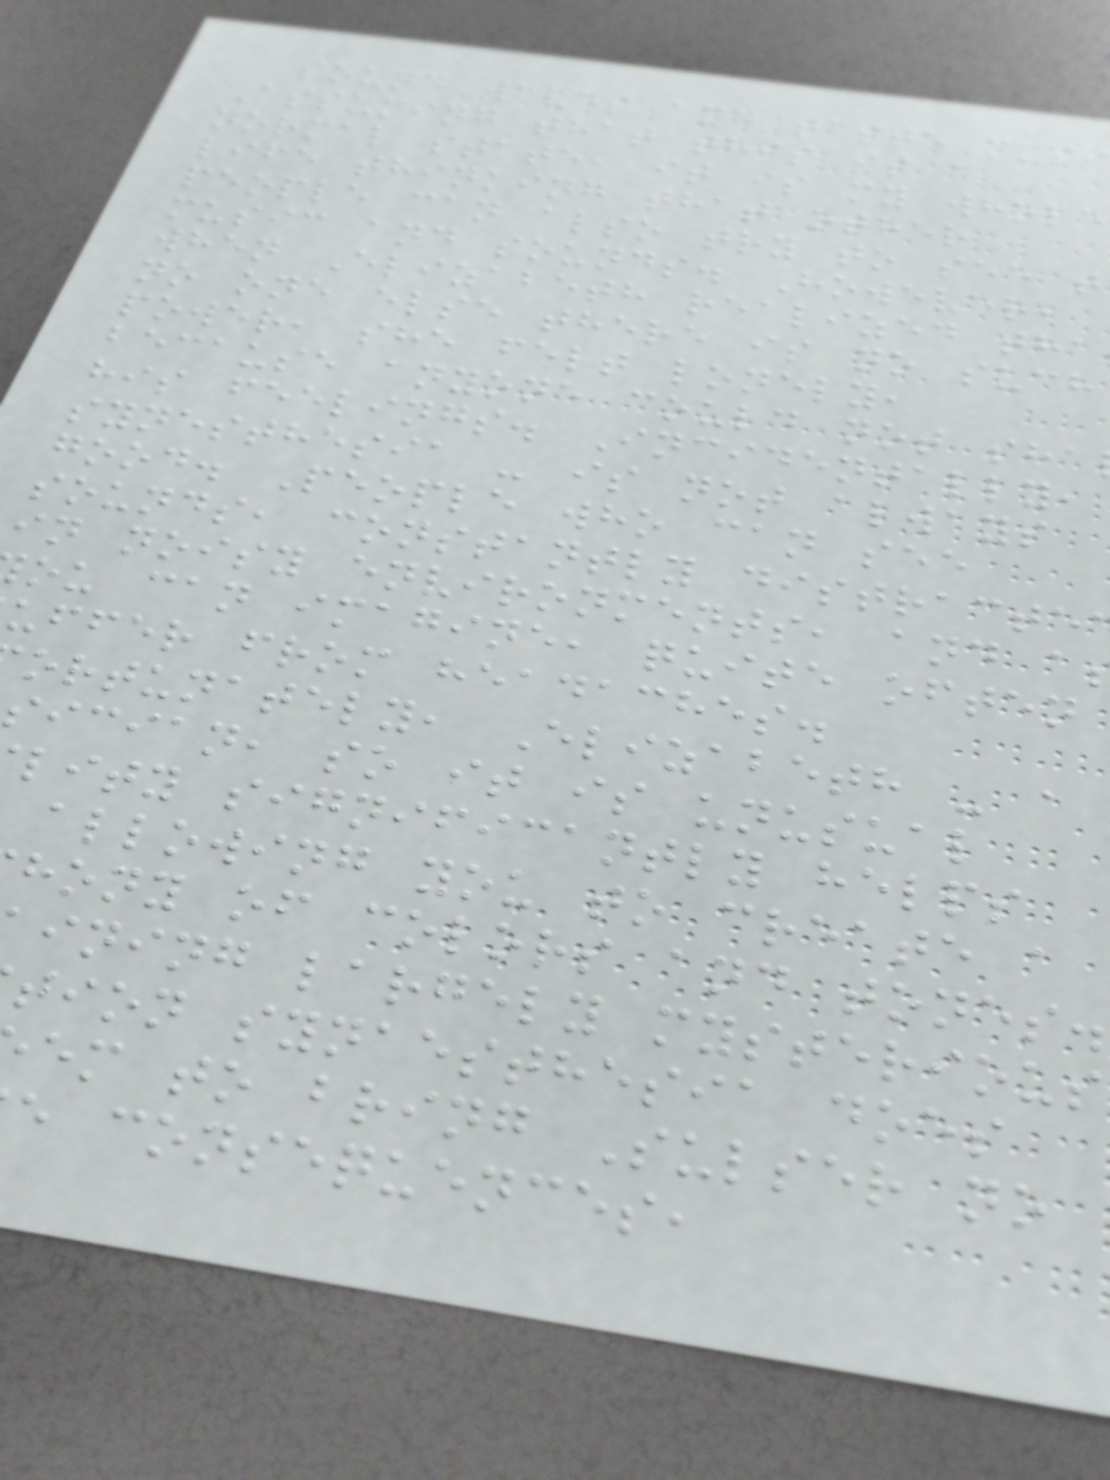sound waves and taste musi
Assuming that this is a
normal state, it is my whole
life thinking that other
people can also try to see t
music and sounds. However,
when Elizabeth realized tha
no one else there is no such
power, she felt lonely,
because anyone could not sha
his feelings. Incidentally,
synesthesia - is not always
good. People who can see
sounds, constantly distracte
in noisy environments, and a
ou can imagine, quite often
uffer from headaches.
ortunately, Elizabeth - a
sician, so it is unusual
lity significantly helps
allowing you to create a
hony of colors and tones.
ining largely mysterious
tion synaesthesia does
em to bring Sulser no
e consequences,
